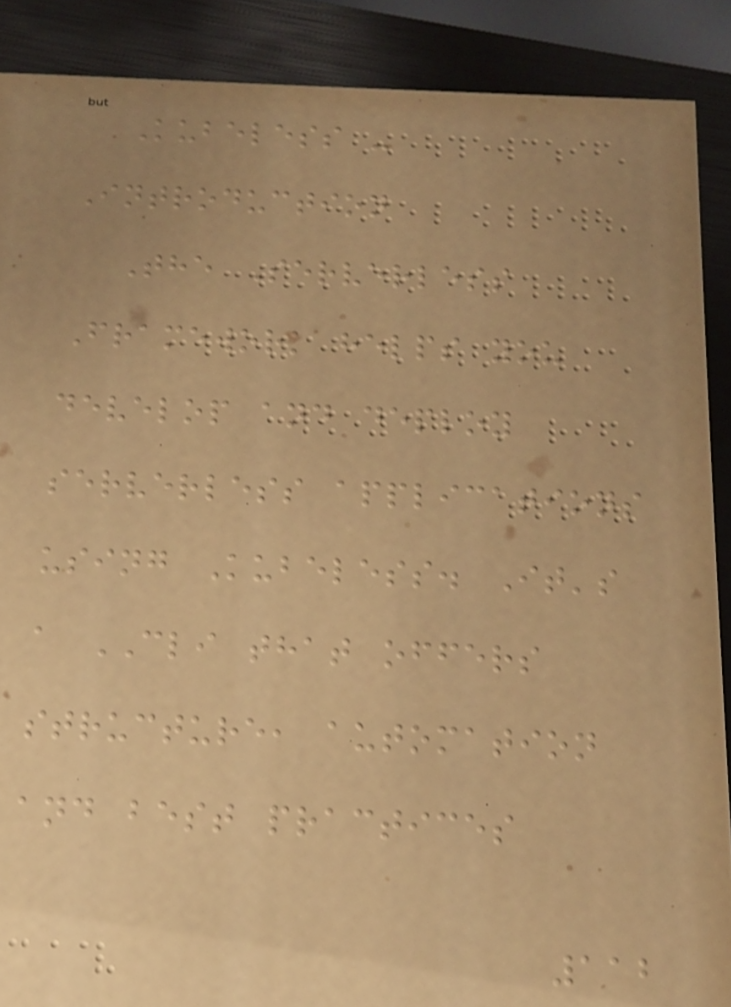Kubeless -
Introduction
The Serverless
Framework helps you
develop and deploy
serverless applications
using Kubeless. It's
a CLI that offers
structure, automation
and best practices
112
